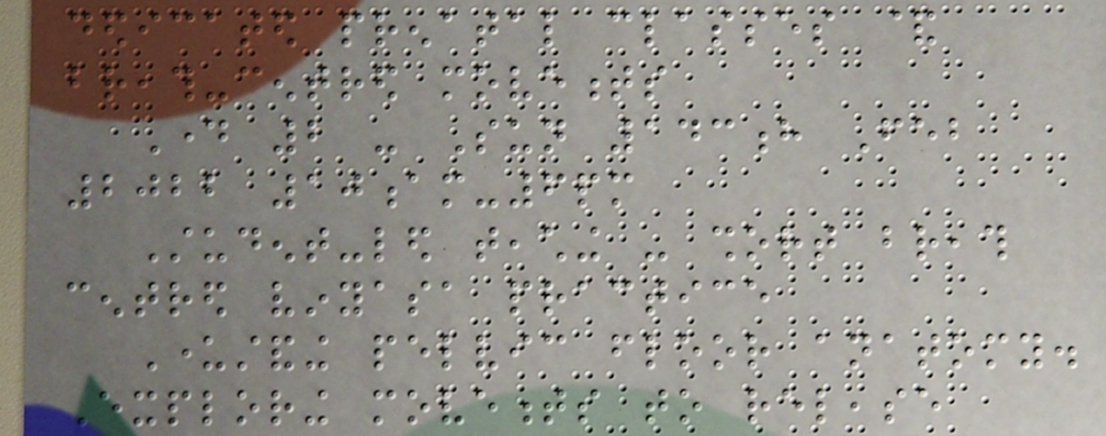dedicated prenatal classes &
breath-centred movements
Day 2 - Sun 143h Feb
2022 10am-6pm
Student-led teaching - short breath
centred vinyasa practice
Understanding pelvic floor anatomy.
Exploring movements to release
